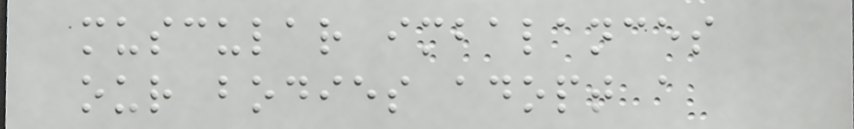muscular imbalances
our bodies adopt a
